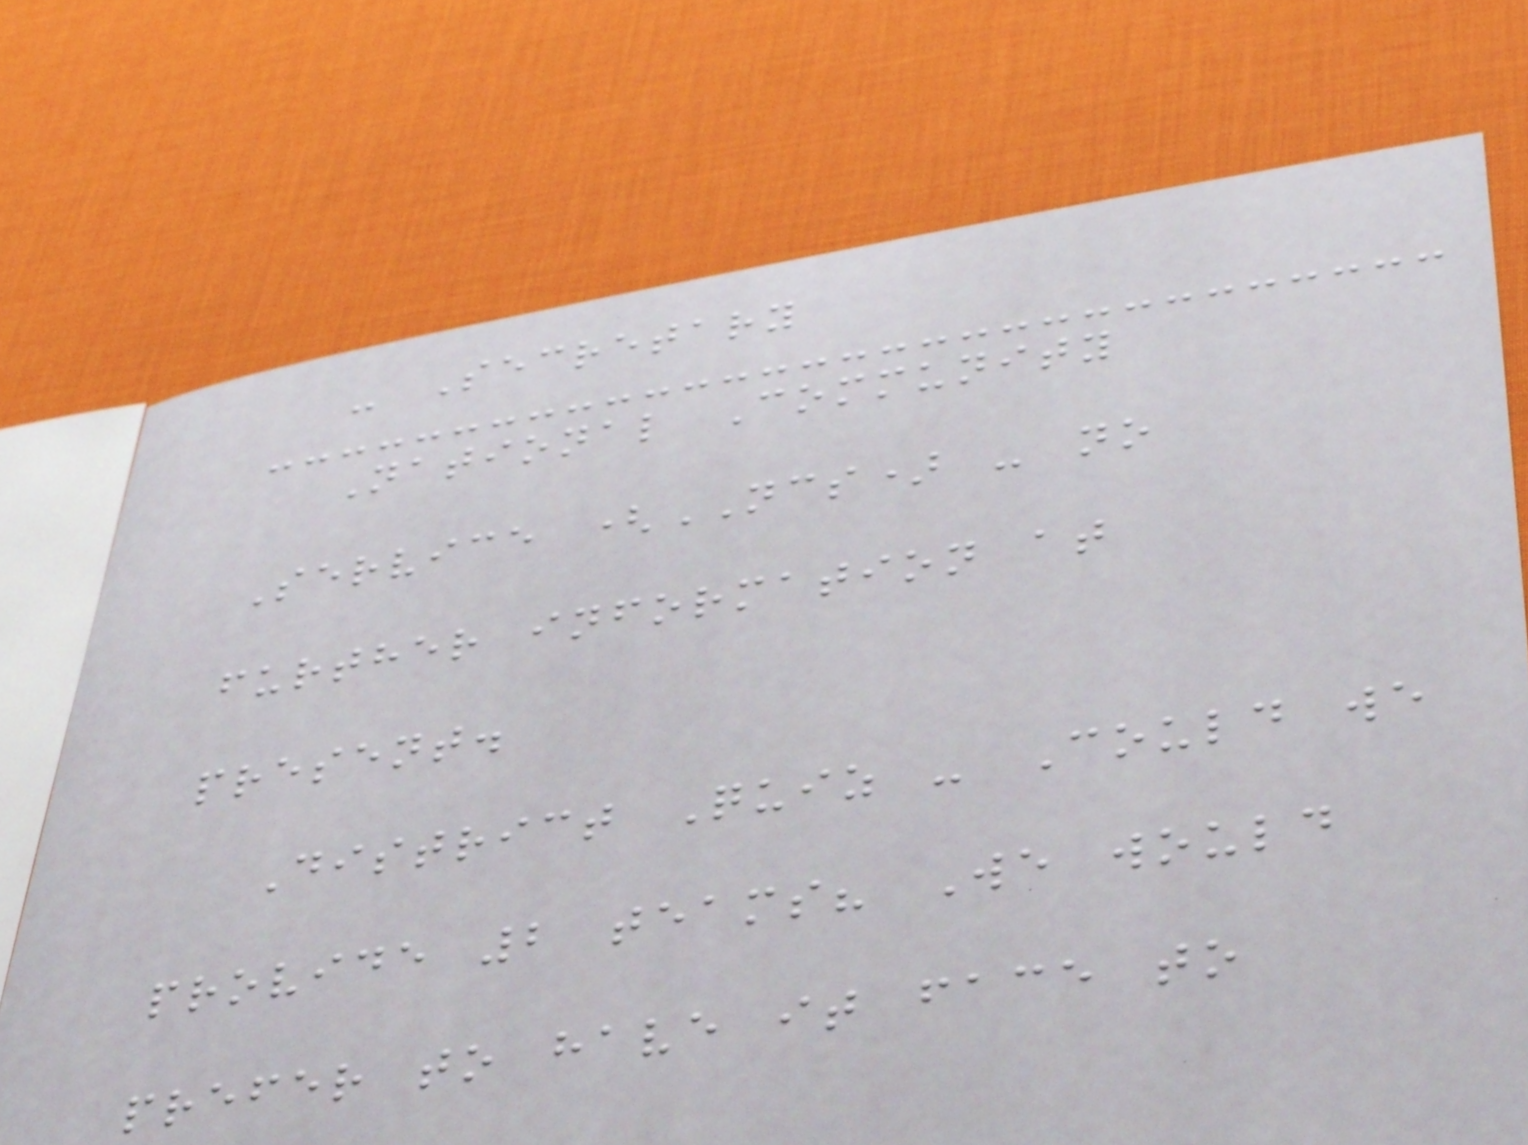- Secretary
National Community
Service (NCS) - no
further information at
present.
District Quiz - Could we
provide 2 teams? We would
prefer to have it face to
